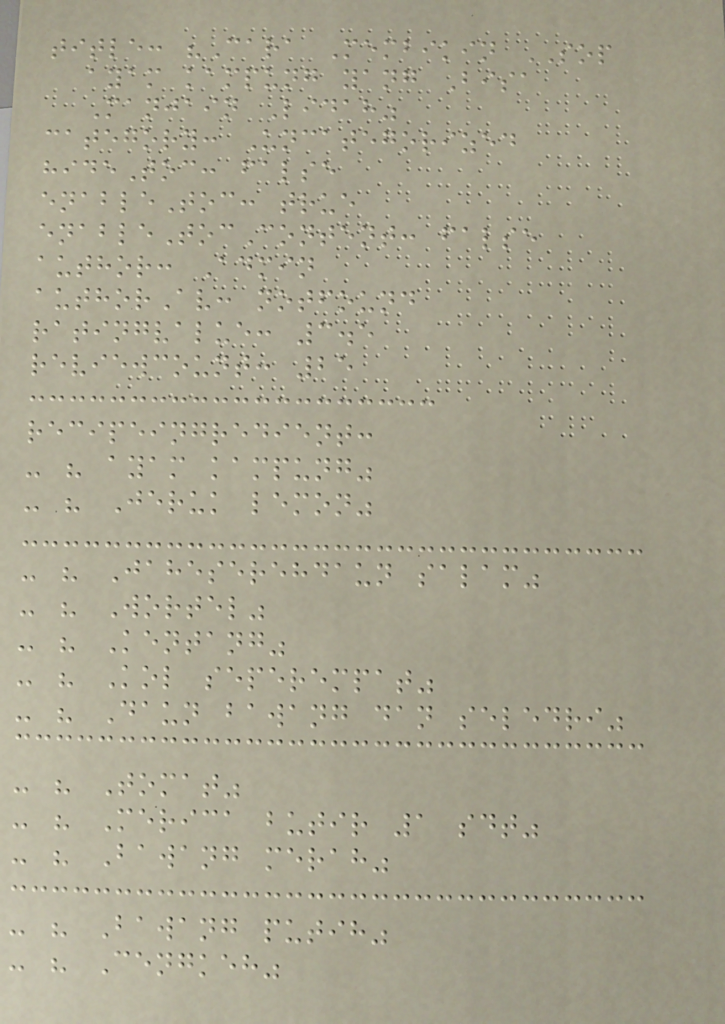title: "Cara Membikin SOP
ayam kampung yang Bisa
Manjain Lidah"
category: Uncategorized
hideToc: false
enableToc: true
enableTocContent: false
author: Admin
authorAv: notfound
ratingvalue: 3.5
reviewcount: 25
recipeingredient:
- " ayam kampung"
- " Jeruk lemon"
- " Jaheserehdaun salam"
- " Wortel"
- " Kentang"
- " Kol seperempat"
- " Daun bawang dan seledri"
- " Tomat"
- " Merica butir 1 sdt"
- " Bawang merah"
- " Bawang putih"
- " Cengkeh"
